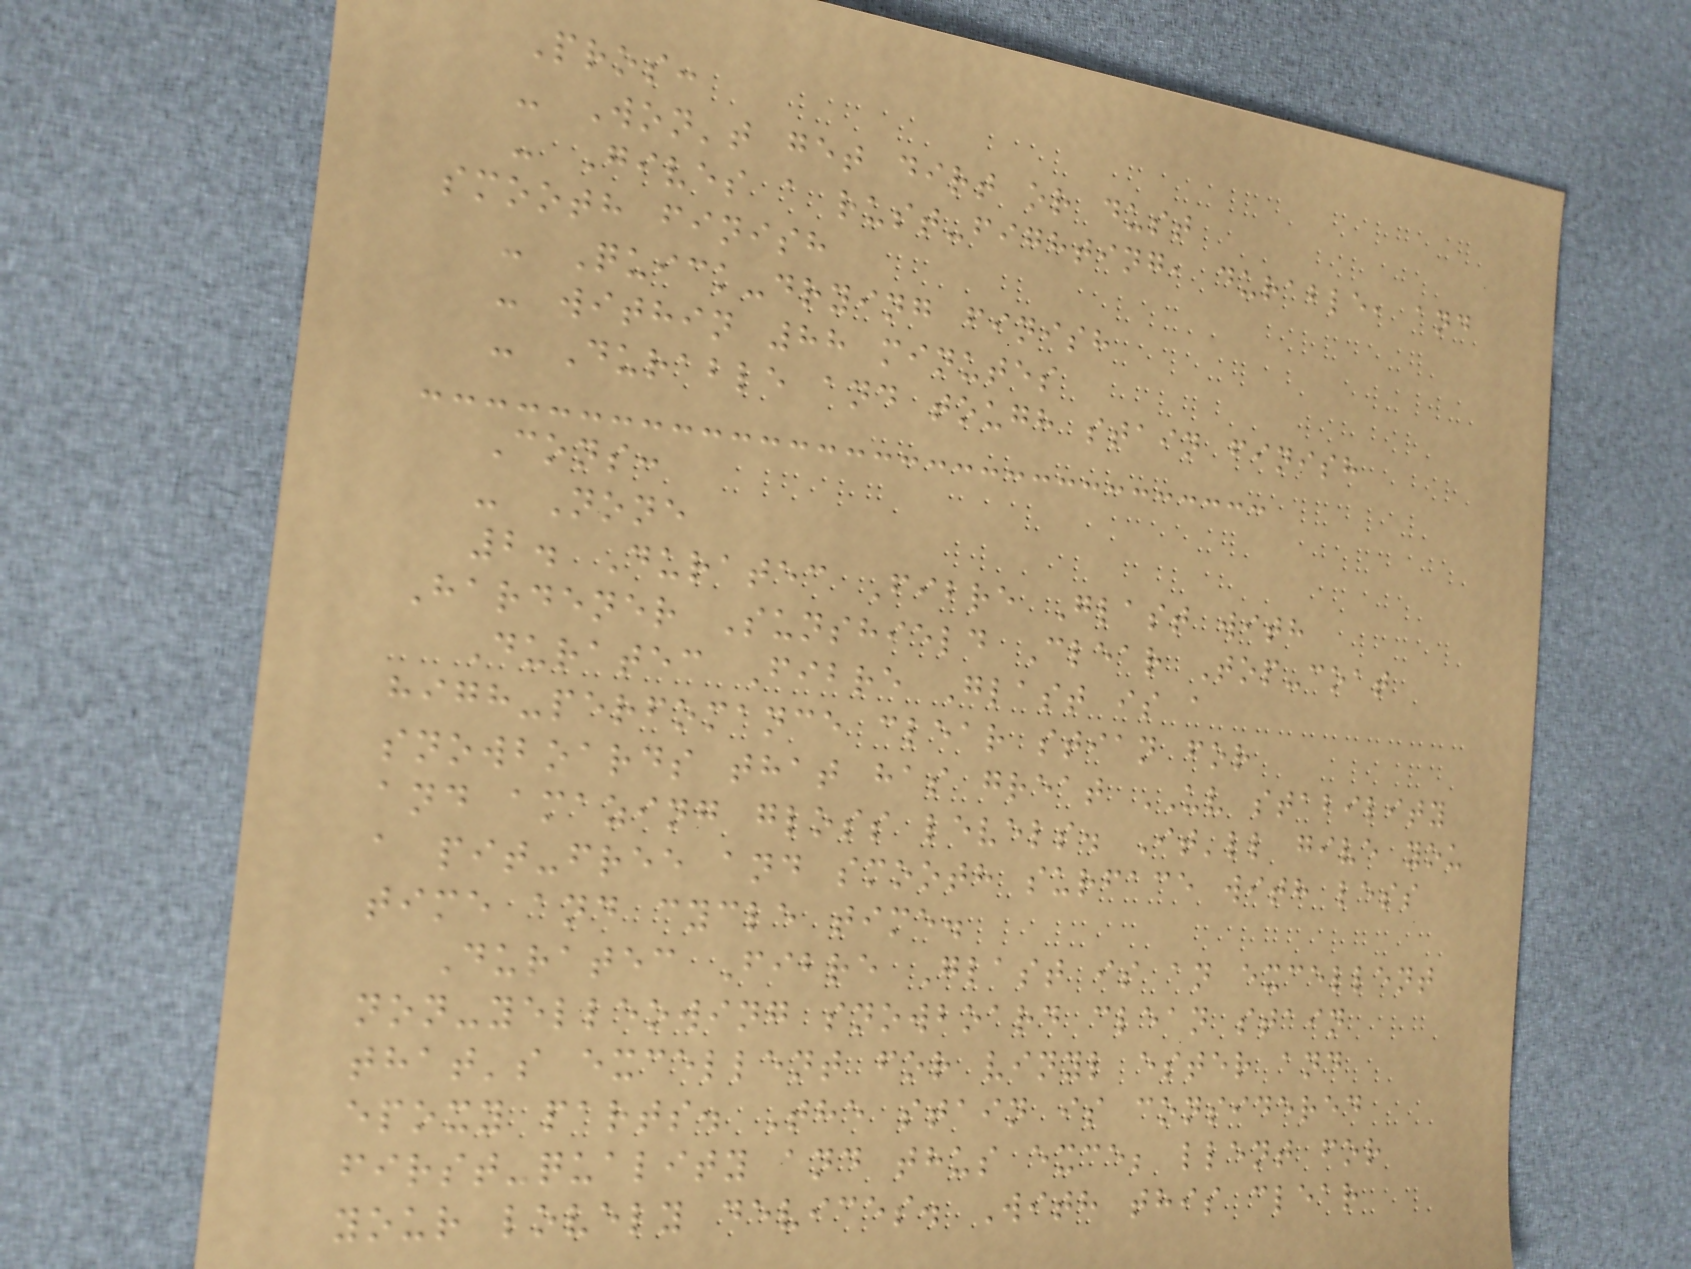Pros:
- Won't get dirt or dust
- Gives a rust-fighting, durable, and
smooth finish
- Quick-drying finish
- within 88 minutes
- Durable and tough stain finish
Cons:
- None
2. Duratec Fibre Glast with
Hardener Sunshield Clear Top-coat
Duratec Fibre Glast is a
high-perfomance clear stian for
snowboards that has great UV stability
and amazing gloss levels. It'll give you
a pit-free and smooth surface with less
time and cycle time.
Duratec Fibre Glast is an excellent
non-yelleowing snowboard clean stain
that's excellent for vinyl ester and
epoxy parts. The stain is considered
first-quality and thus exce; llent for
your lovely devices. With this clear
